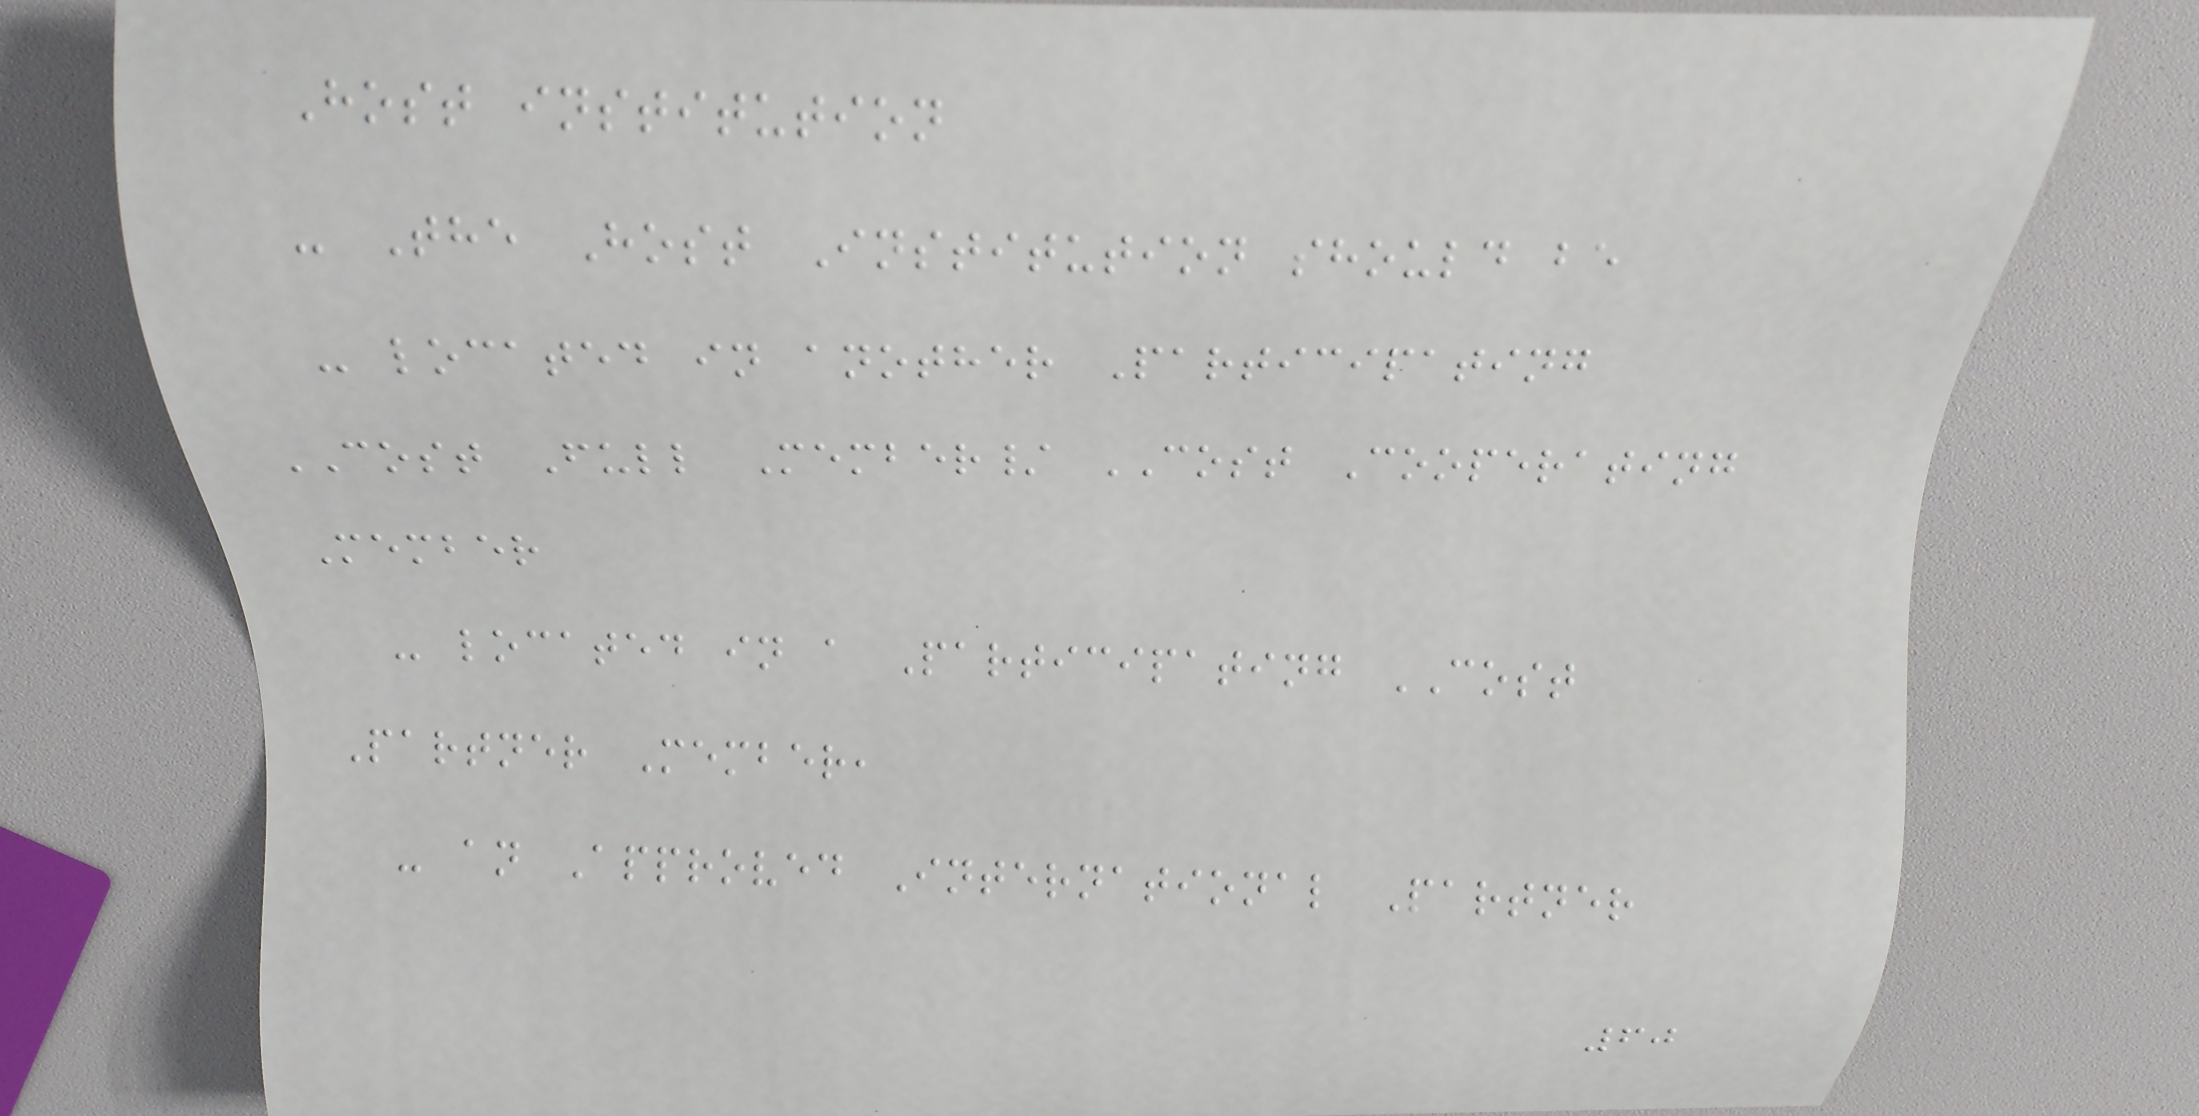Host institution
- The Host Institution should be
- located in another Participating
COST Full Member/ COST Cooperating
Member
- located in a Participating COST
Partner Member,
- an Approved International Partner
60
